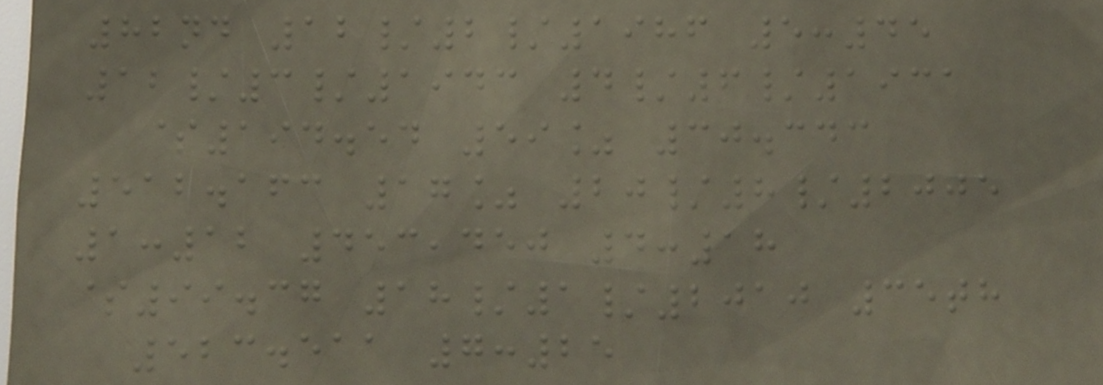82nd 12/2/1986 5:45
12/3/1943 4/6/1931
$194.54 59% 30.343
512.163 17% 20/8/2005
1:12 453,450 4:18
$99.37 18/1/2010 35th
523.511 7:25
